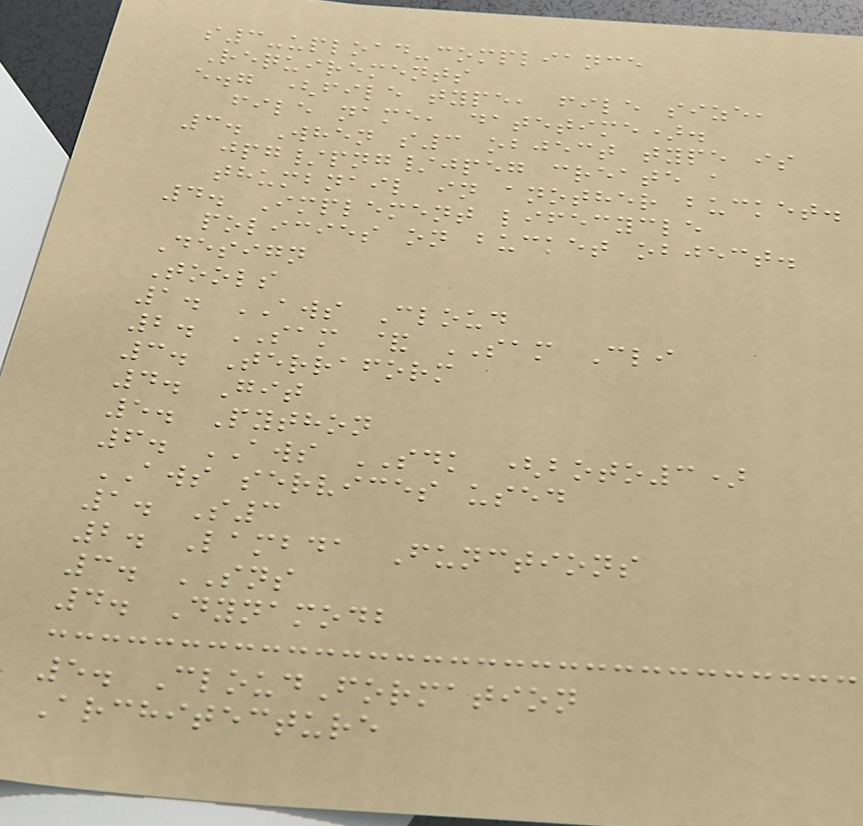s3-upload-compliance
Requirements
e.g (file type, file size,
file name, datetime).
3. When s3 object type is
jpg/png/jpeg create a
thumbnail in another bucket.
4. Implement lifecycle
policies on bucket object.
Design
Tools
1. AWS Cloud
2. SAM & SAM Cli
3. Terraform
4. Git
5. Python
6. AWS SDK (boto3)
AWS services used
1. S3
2. Lambda Functions
3. SNS
4. Dynamodb
5. CloudFormation
Architecture
